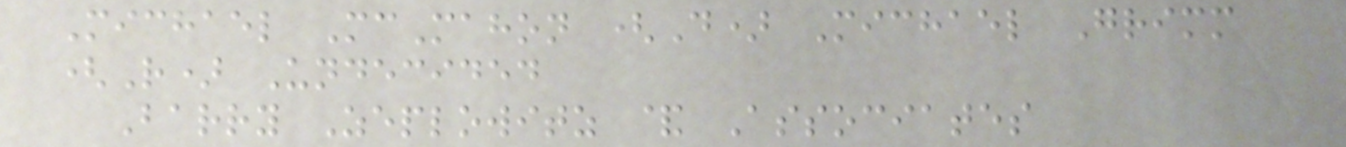Michael McMahon (D) Michael Grimm
(R) Undecided
Barry Zeplowitz & Associates
